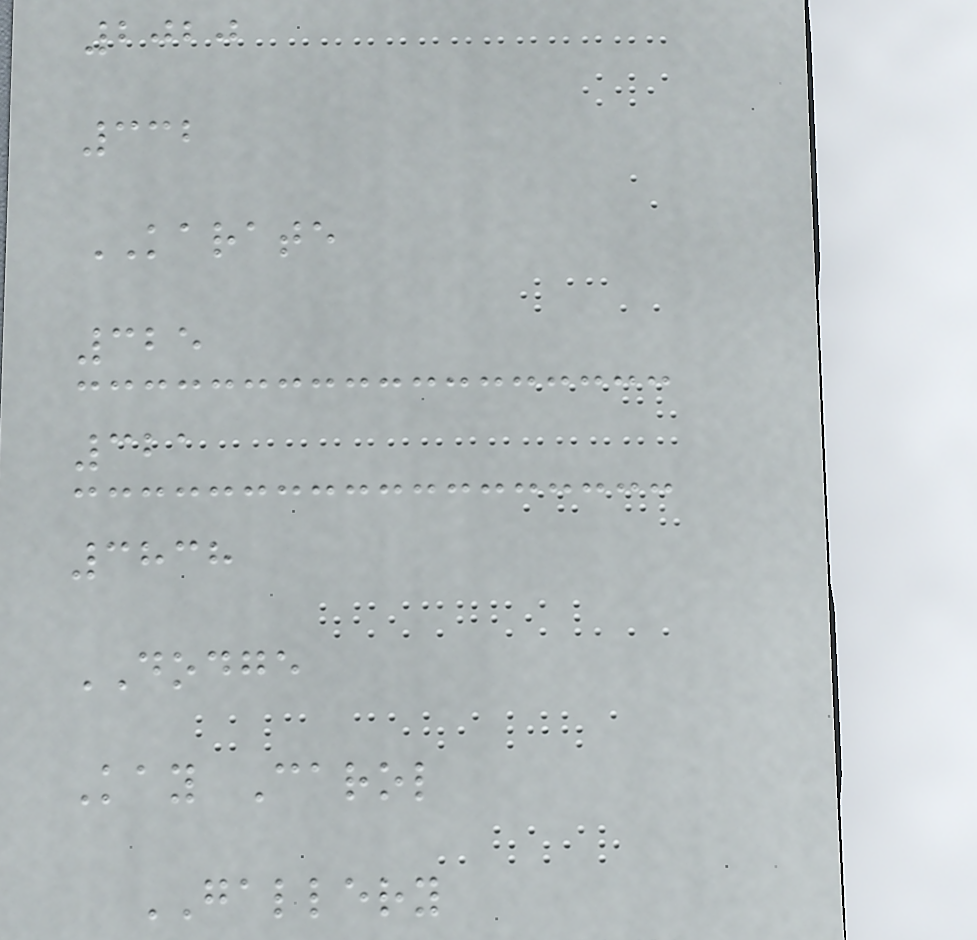2020
332
KARATE
325
321
3838
DODGE
Kay Carol
GALLERY
